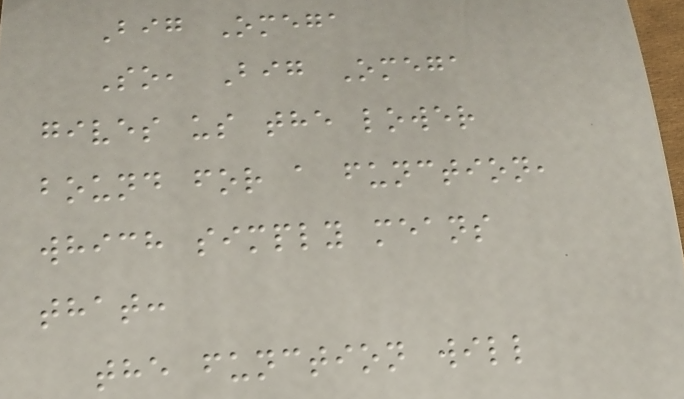Big Omega
So, Big Omega
gives us the lower
bound for a function,
which simply means
that:
the function will
